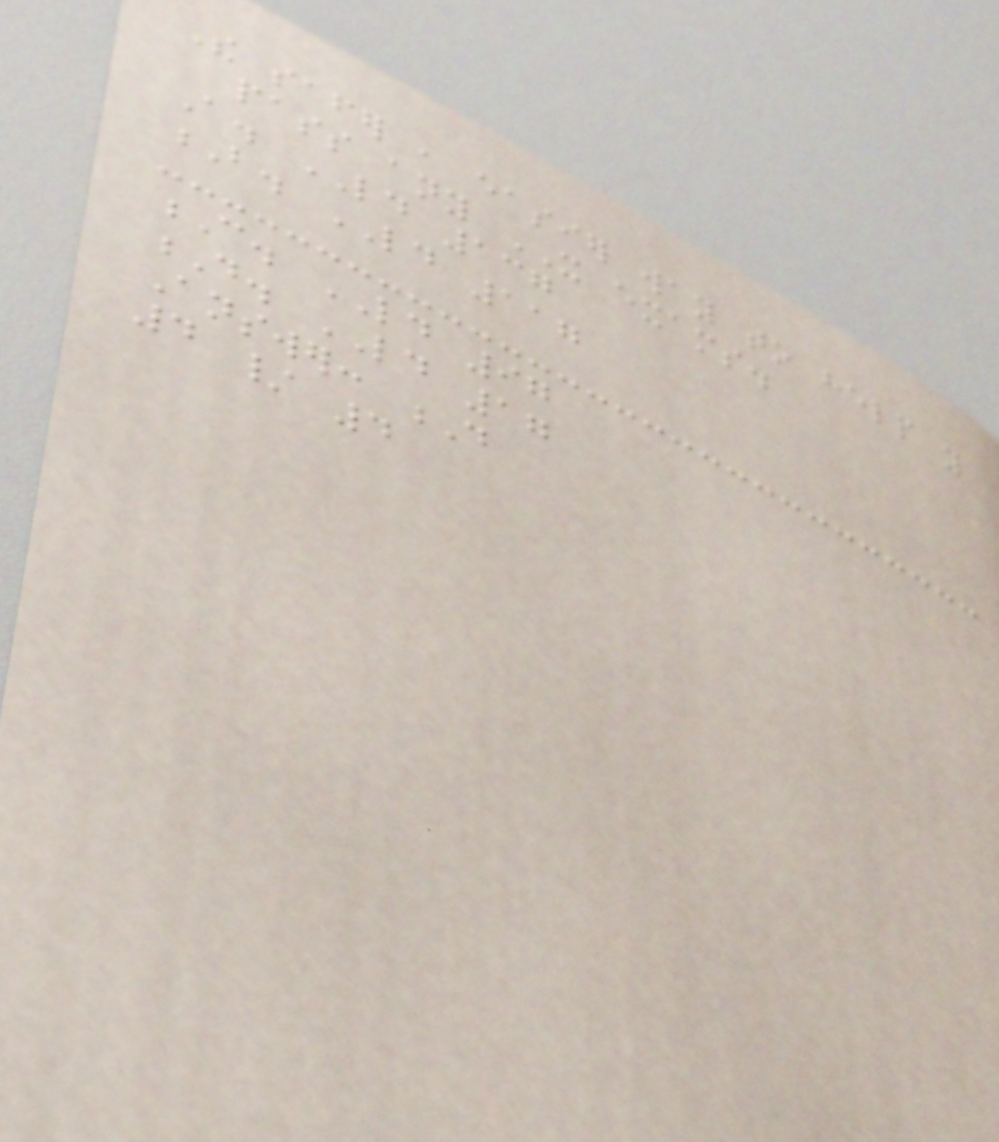The safer , easier way to help you
pass any IT exams.
A. LD 137
B. LD 117
C. LD 97
D. LD 17
Answer: D
4 / 4
